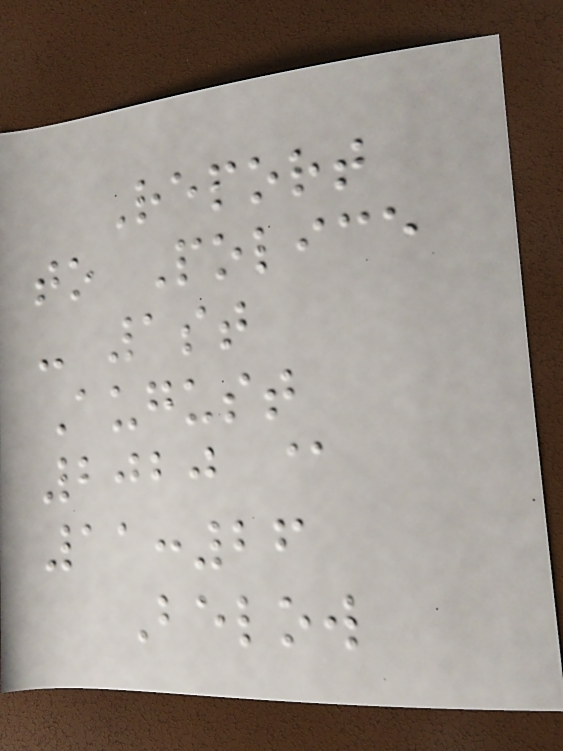Report
to Police
- 1st
August
2020 @
11:26
Below
